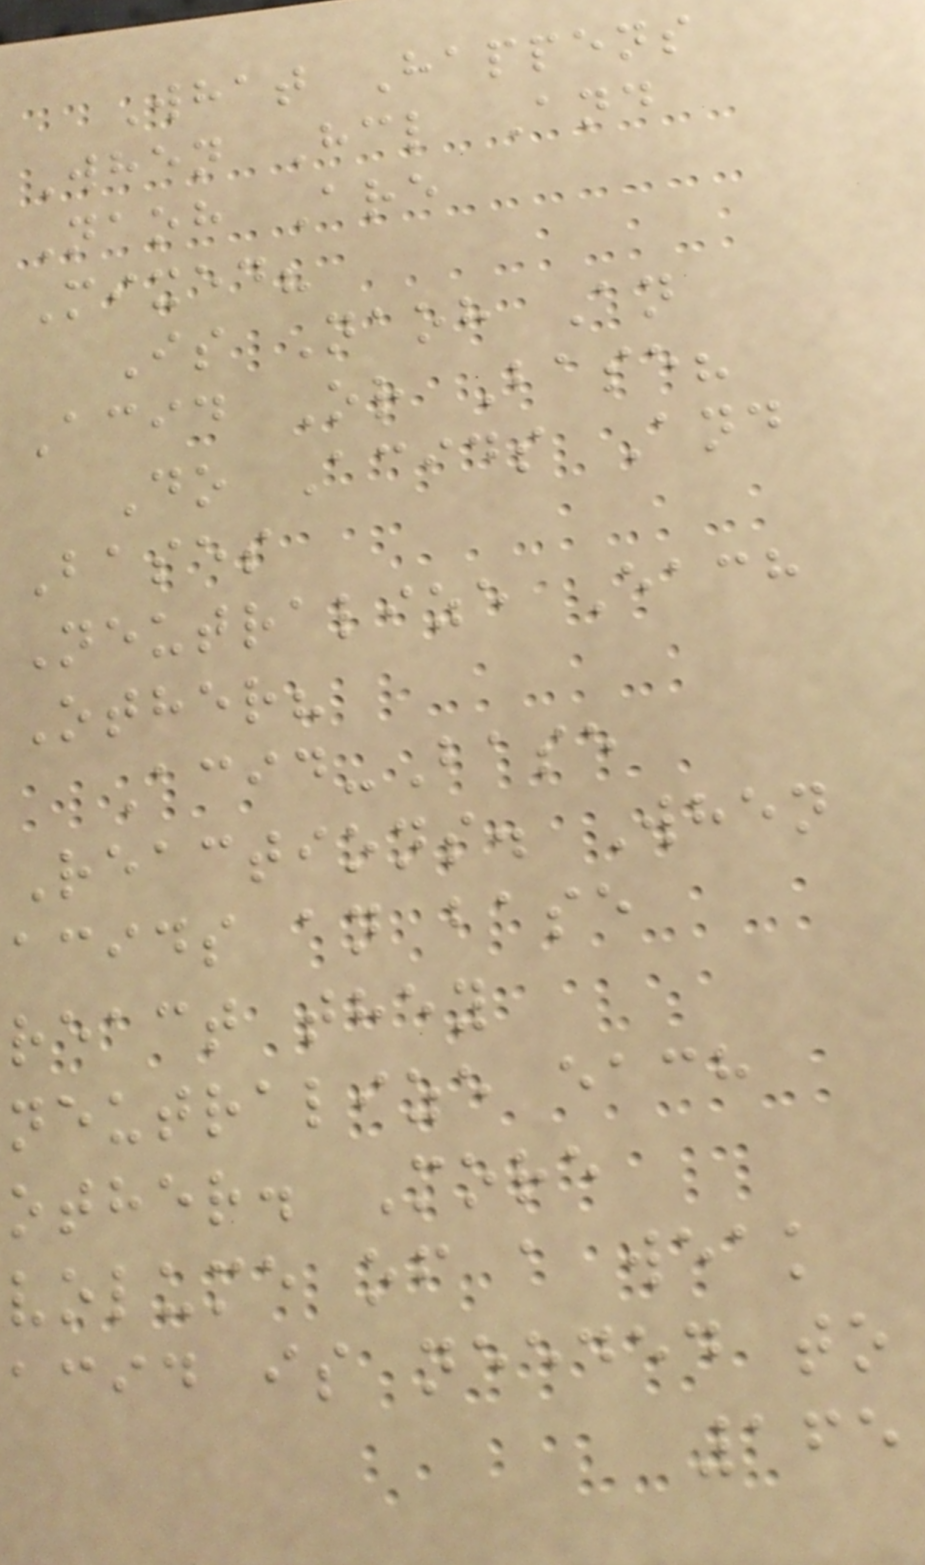What Happens
When Hcl And
Naoh Are
Mixed?
Is Naoh An
Acid Or Base?
Do Acids And
Bases
Neutralize Each
Other?
Acid-Base
Reactions. When
acids an base
react they
neutralize each
other. More
volume of a weak
acid is needed to
165
